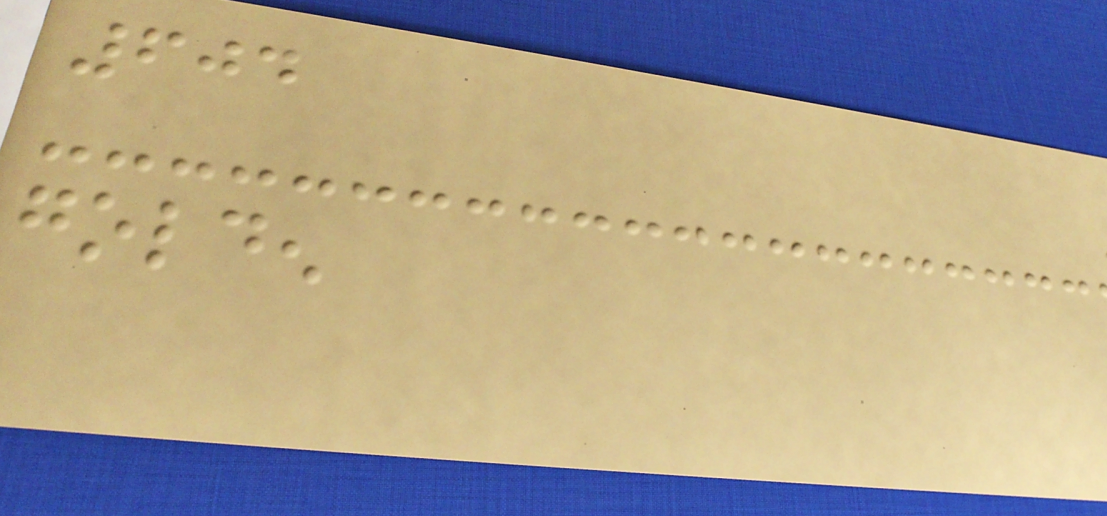604
golden
